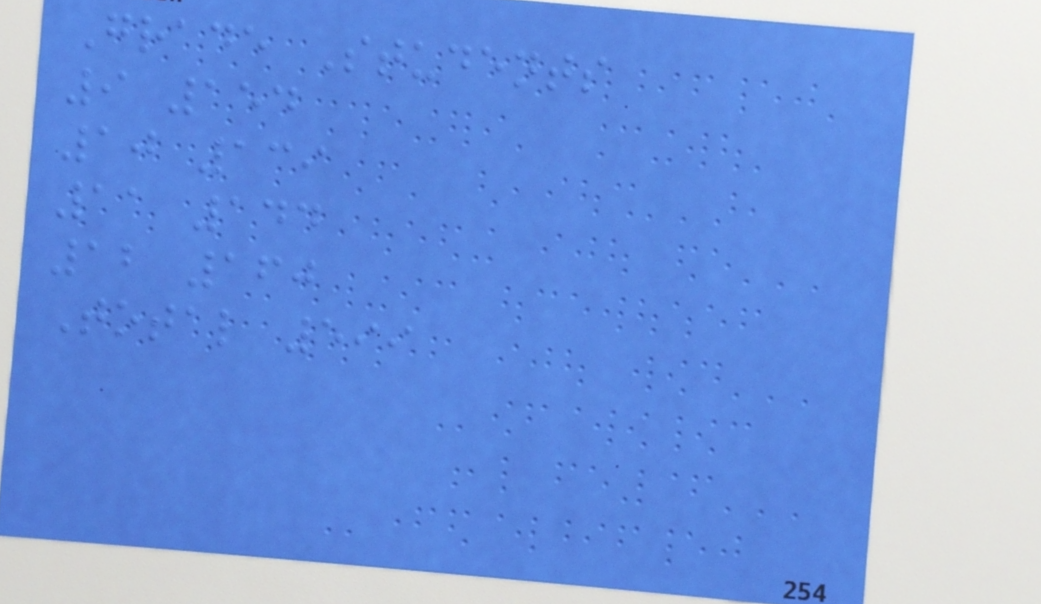Grade Students
9 154
10 139
11 144
12 160
Total 599
